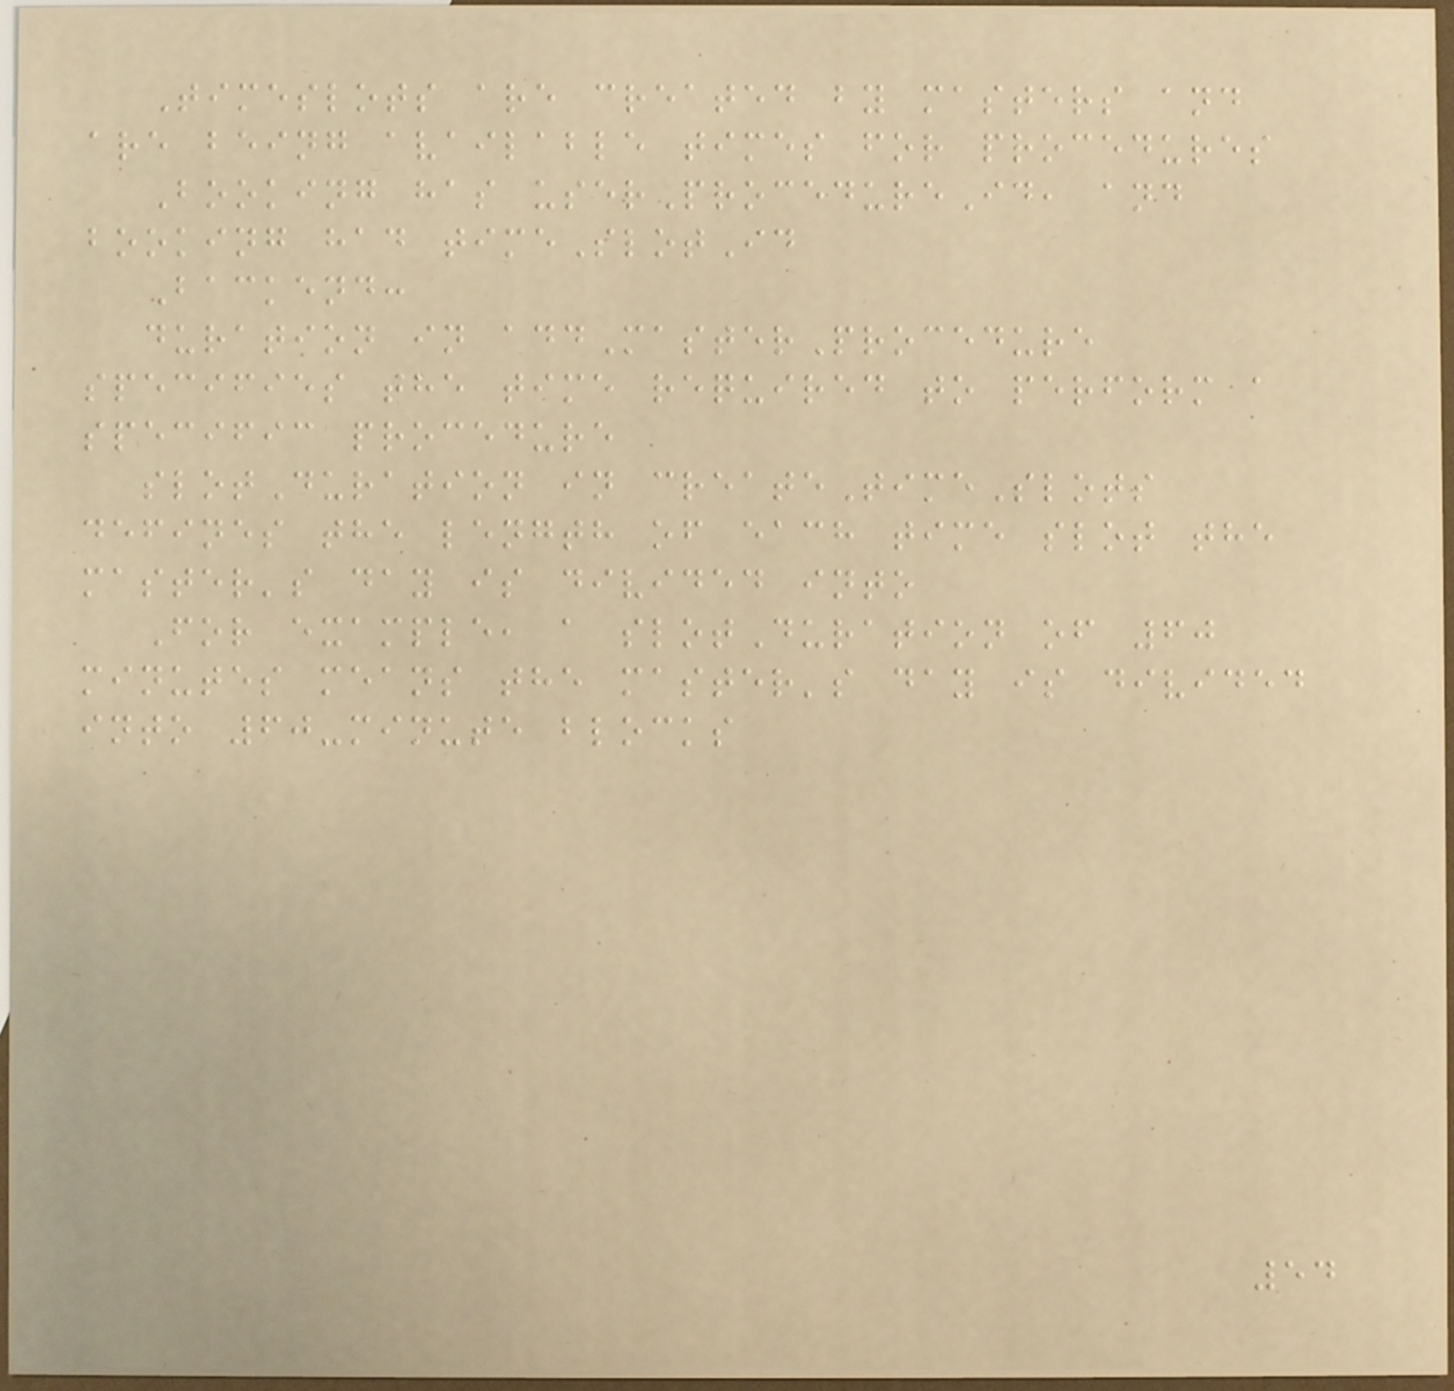Timeslots are created by masters and
are being available times for procedures
Booking has userProcedureId, and
booking had timeSlotId
Backend:
duration in addMasterProcedure
specifies the time required to perform a
specific procedure
slotDuration in createTimeSlots
defines the length of each time slot the
master's day is divided into
For example, a slotDuration of 60
minutes means the master's day is divided
into 60-minute blocks
54
